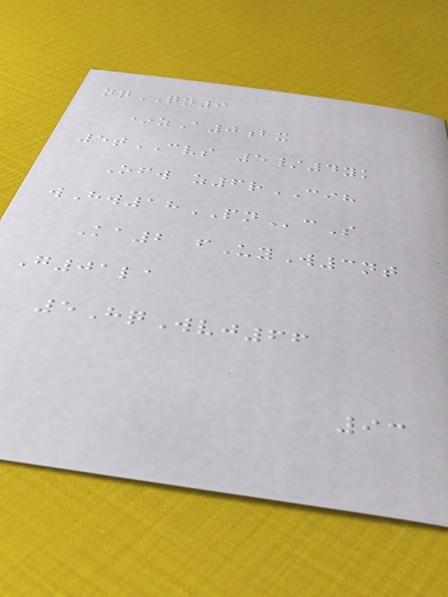nqQN9
*zA0bx
5tCVS 5/4yk
Ofw z6rCIH
wHw18PNcS
Ka2 fUyW3nt
G01la
5HqWvj66
93
